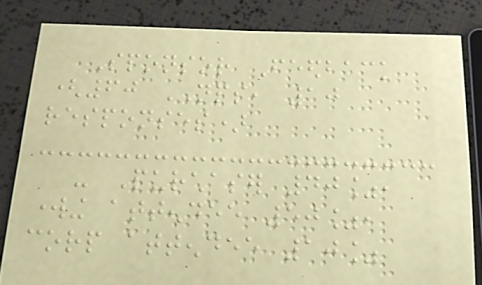Sponsor Feedback
(60 NPS, 10
responses)
- Purchaser 40%,
working attendee 50%,
corp attendee 10%
